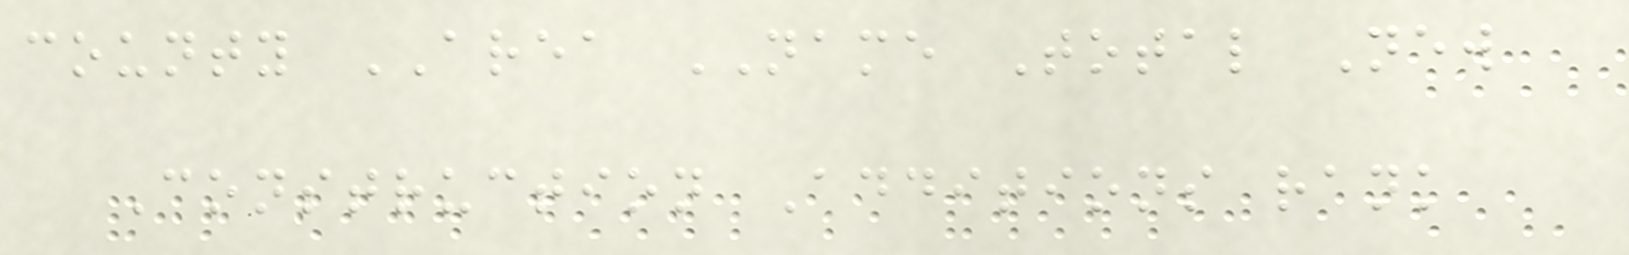county AREA NAME Total New
Construction Additions rank
